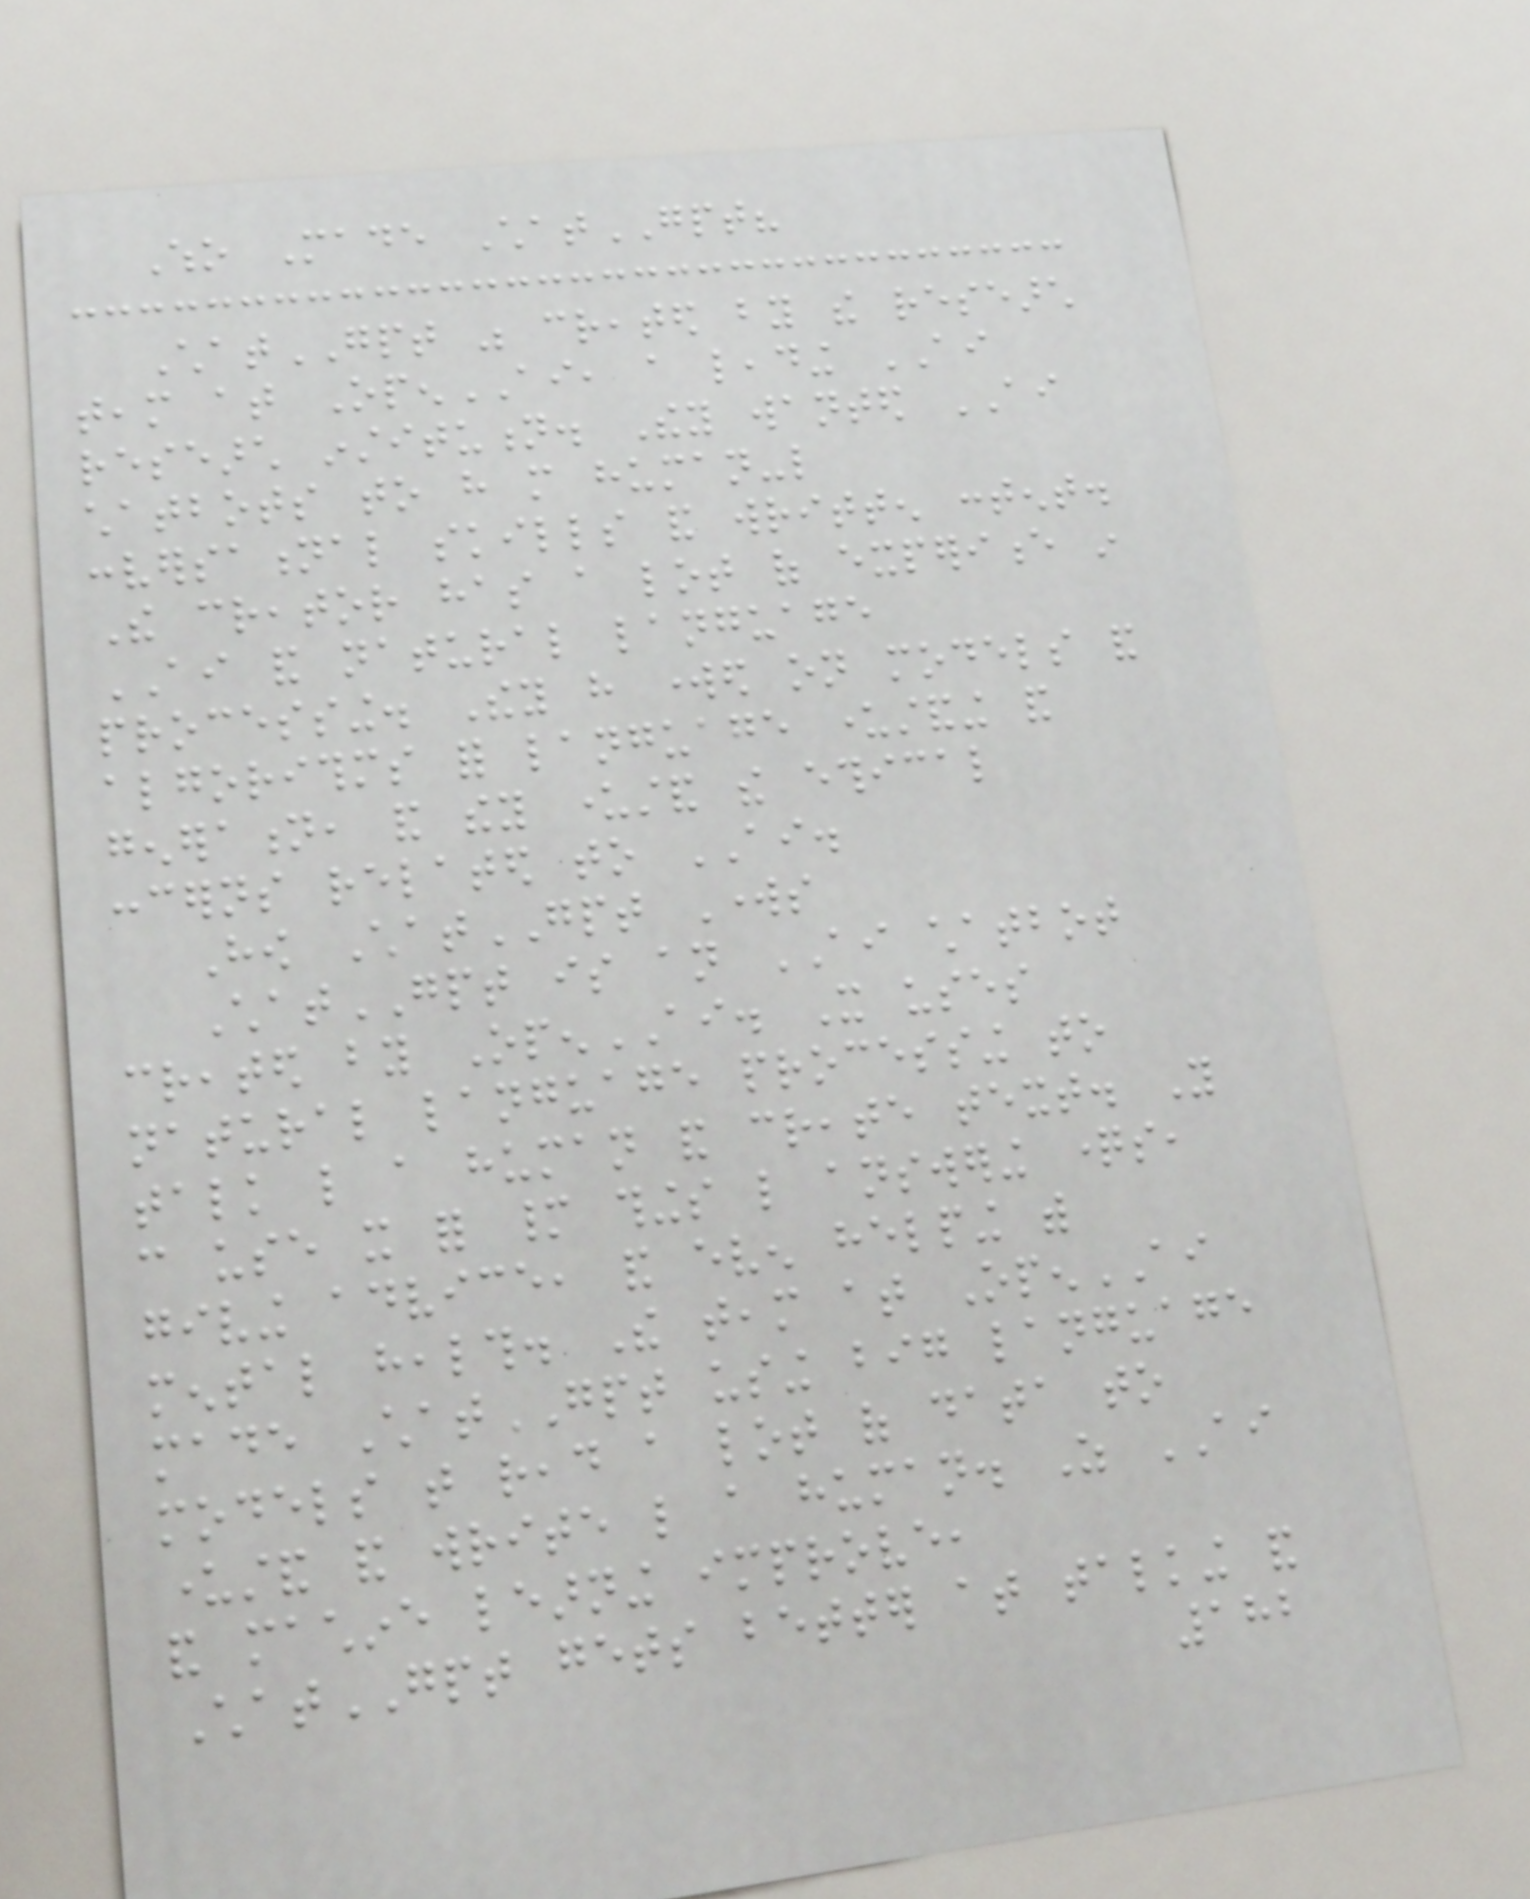Who Made ChatGPT?
ChatGPT was created by the research
team at OpenAI, a leading AI
research institution. They wanted AI
chatbots to have more human-like
conversational skills and written content.
The creator has a lot of experience in
AI and natural language
processing. They have worked on models and
algorithms for language understanding and
generation, and they understand the ethical
concerns related to AI.
How ChatGPT Works
ChatGPT is an AI chatbot
created by OpenAI. It uses
natural language processing to
talk like a human and create text. You
can use it for many things like answering questions,
giving advice, and even helping with
mental health. The team at OpenAI
made ChatGPT using big language
models that read a lot of data to
understand and write like a human. As AI
and machine learning improve,
ChatGPT gets better at talking and
182
